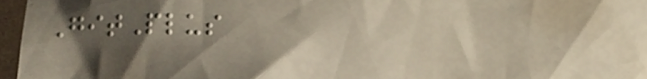GitPlus
